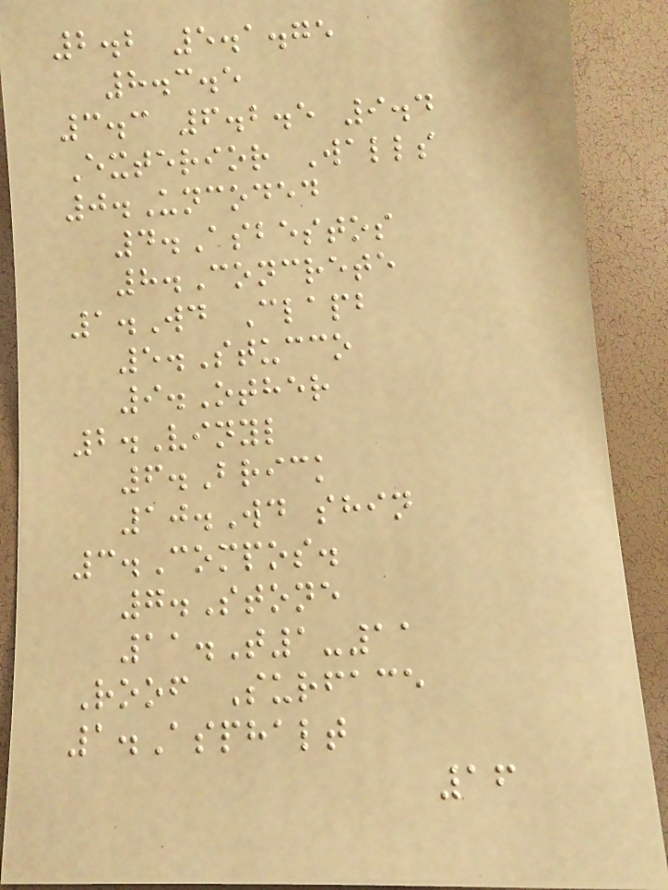2.2 5.1.75
8.3.5
3.3 6.2.5 9.4
Exterior Walls
0.Uncoded
4.Asbestos
8.Concrete
1.Wd Clapb
5.Stucco
9.Other
2.Vinyl
6.Brick
10.Wd shin
3.Compos.
7.Stone
11.T1-11
Roof Surface
1.Asphalt
16
